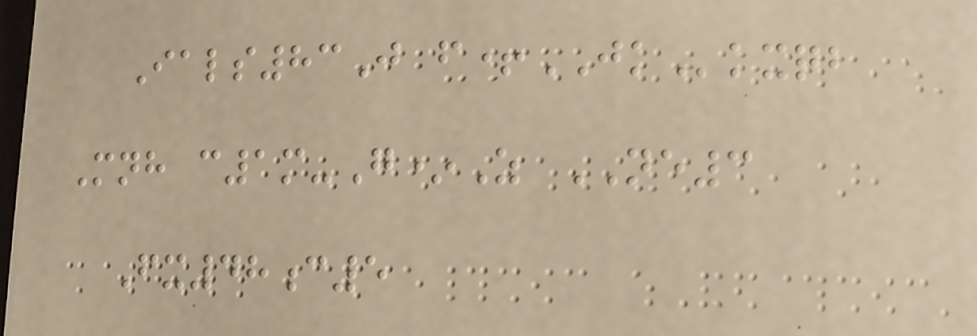Ials83J f+JKkxqb
Mnh c1m-G*Z NE3
Fx48c5
